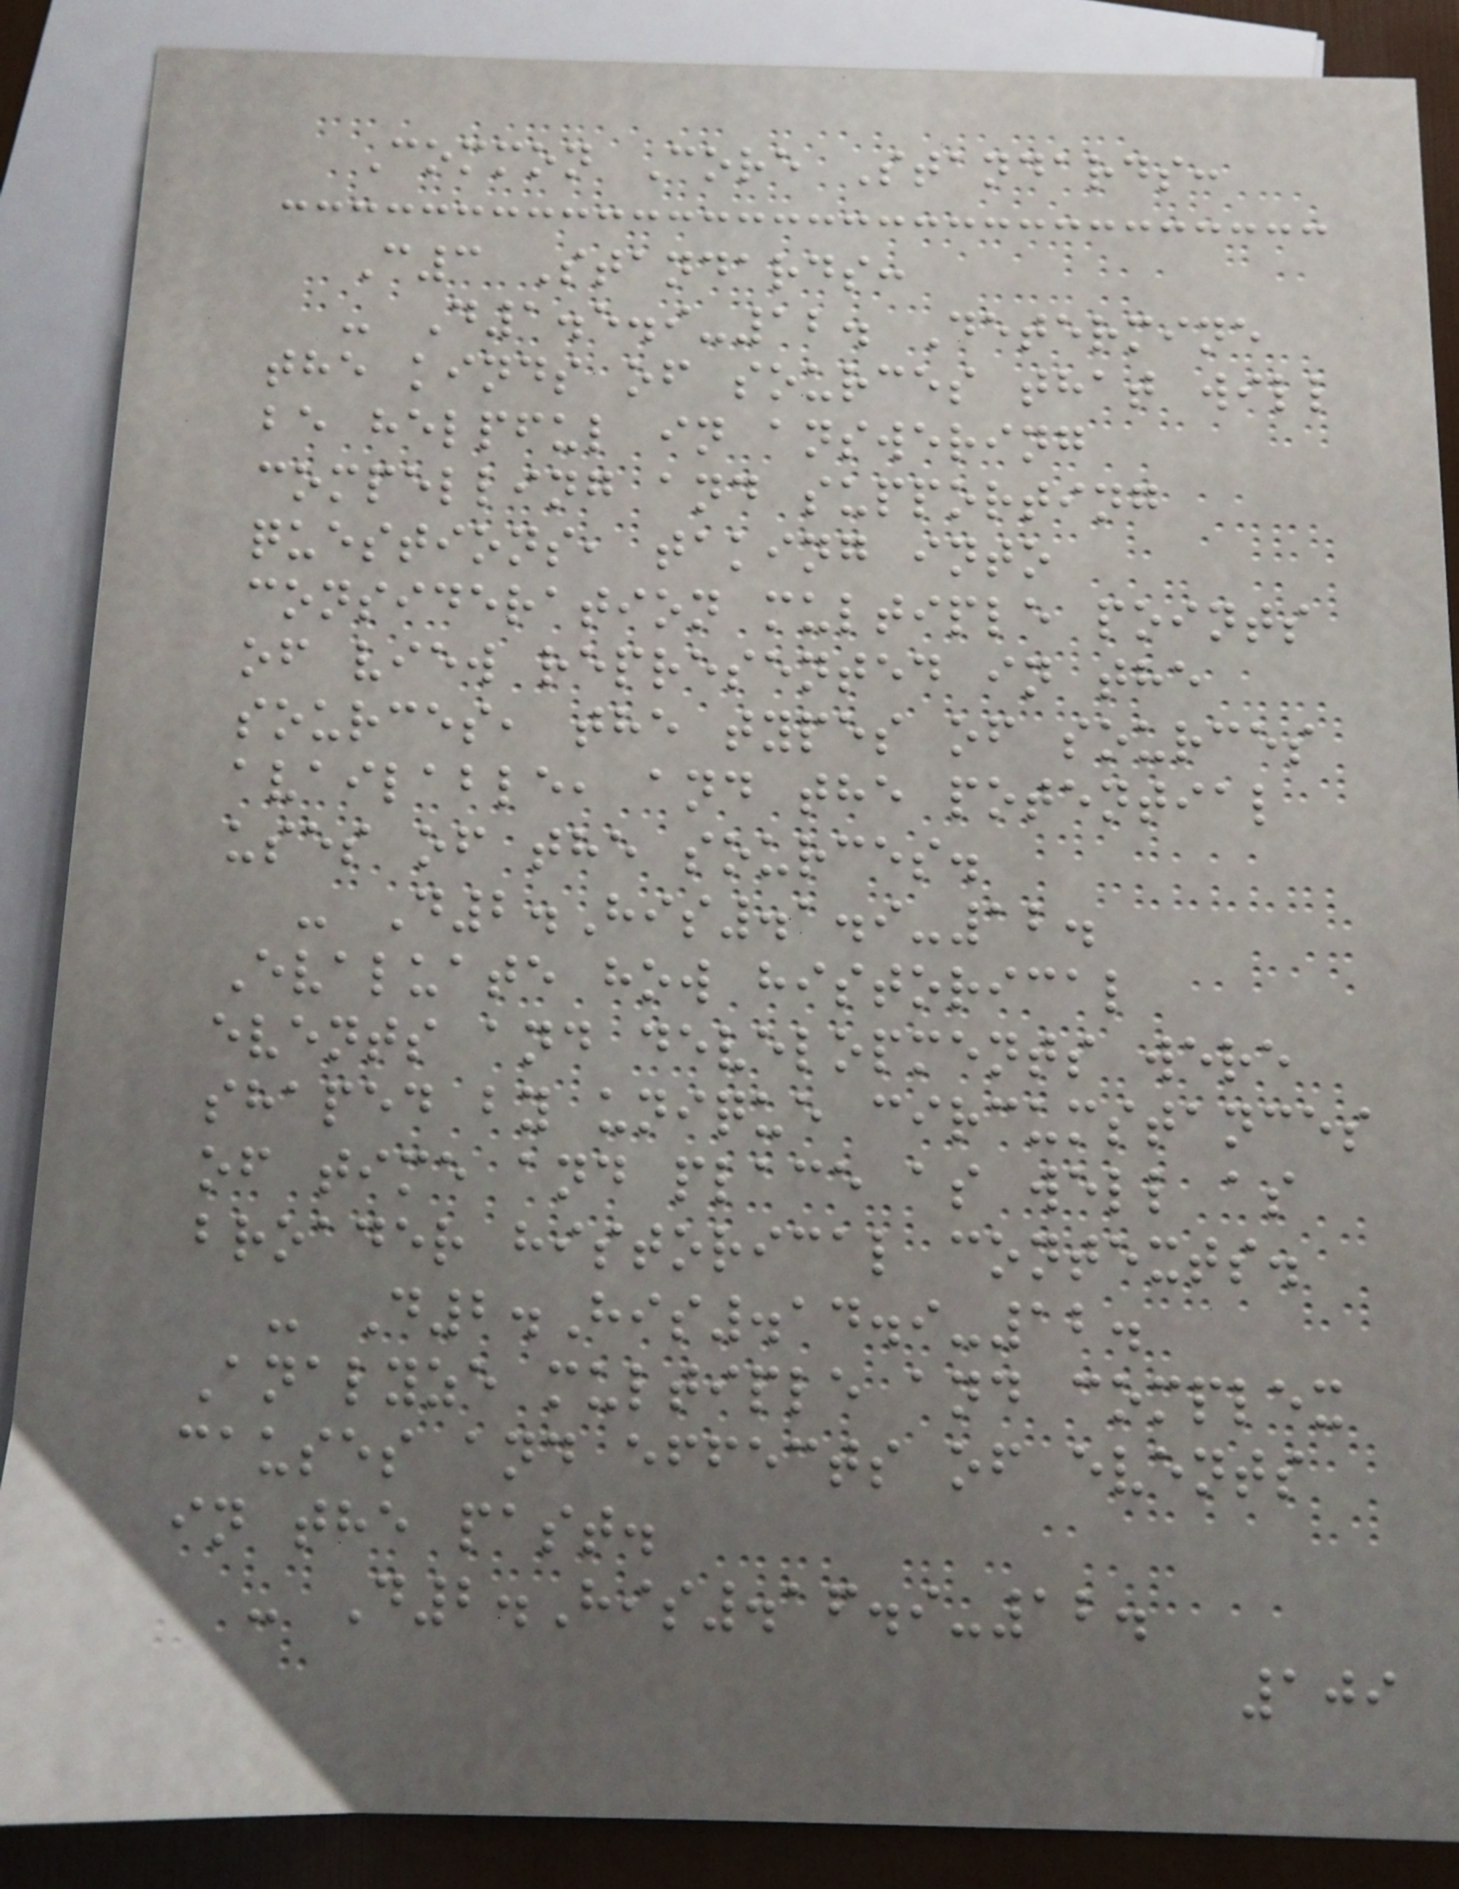Common Core Standards:
C3 Standards:
- D1.5.9-12. Determine
the kinds of sources that will
be helpful in answering
compelling and supporting
questions, taking into
consideration multiple points
of view represented in the
sources, the types of sources
available, and the potential
uses of the sources.
- D2.His.1.9-12.
Evaluate how historical
events and developments were
shaped by unique circumstances
of time and place as well as
broader historical contexts.
- D2.His.14.9-12.
Analyze multiple and complex
causes and effects of events
in the past.
- D2.His.16.9-12.
109
